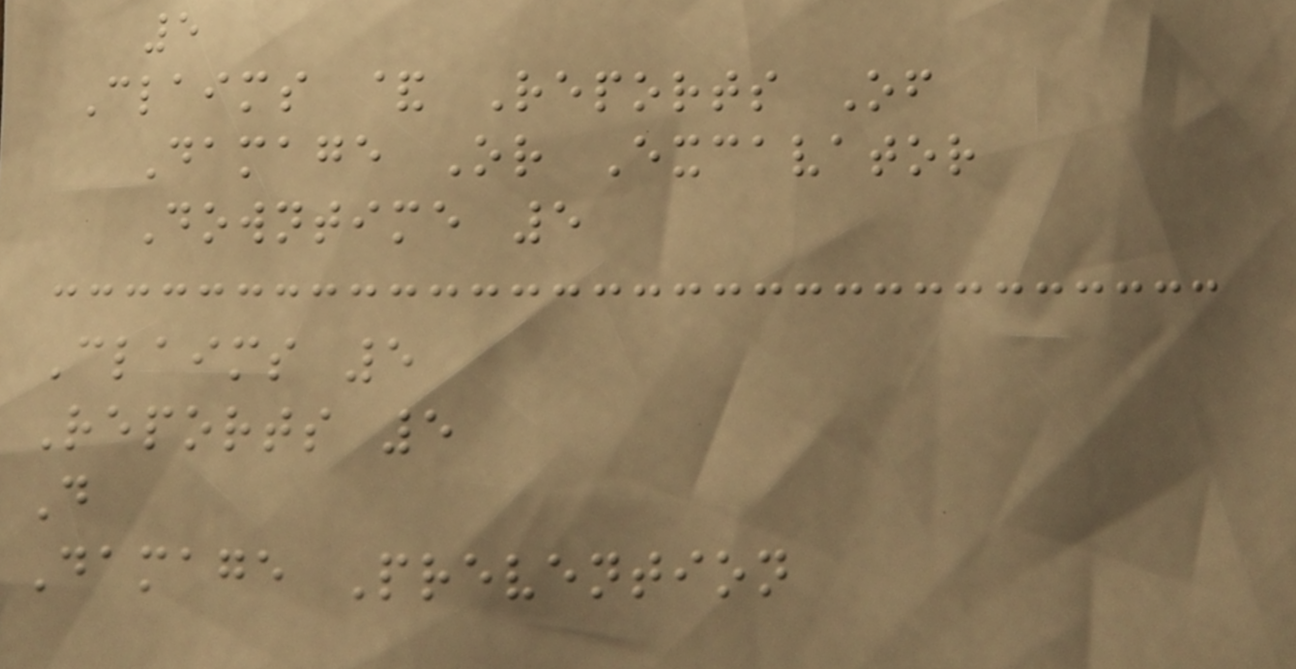5
Claims & Reports Of
Damage Or Excavator
Downtime 5
Claims 5
Reports 5
D
Damage Prevention
